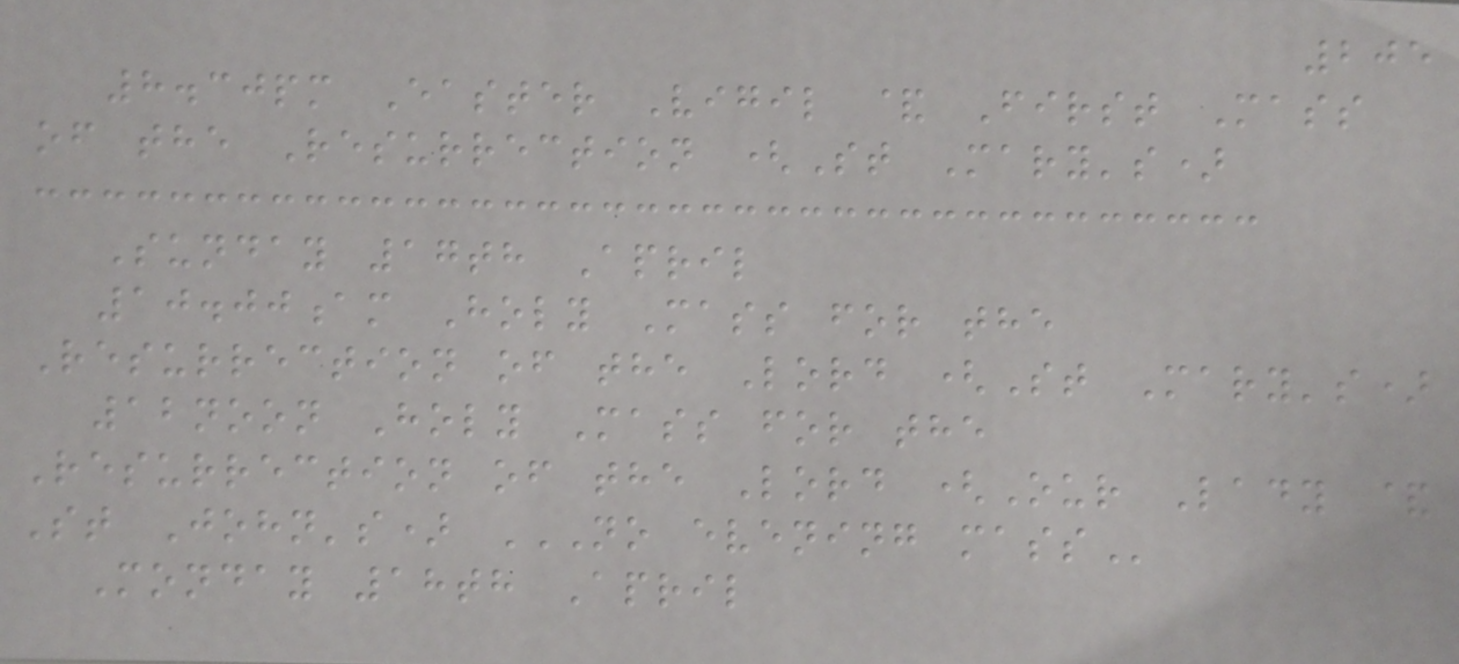205
8.30pm Easter Vigil & First Mass
of the Resurrection (St Mary's)
Sunday 17th April
10.00am Holy Mass for the
Resurrection of the Lord (St Mary's)
12noon Holy Mass for the
Resurrection of the Lord (Our Lady &
St John's) NO EVENING MASS
Monday 18th April
